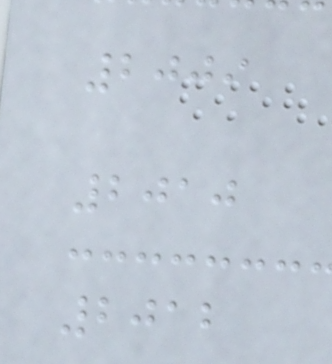2009
2010
2012
